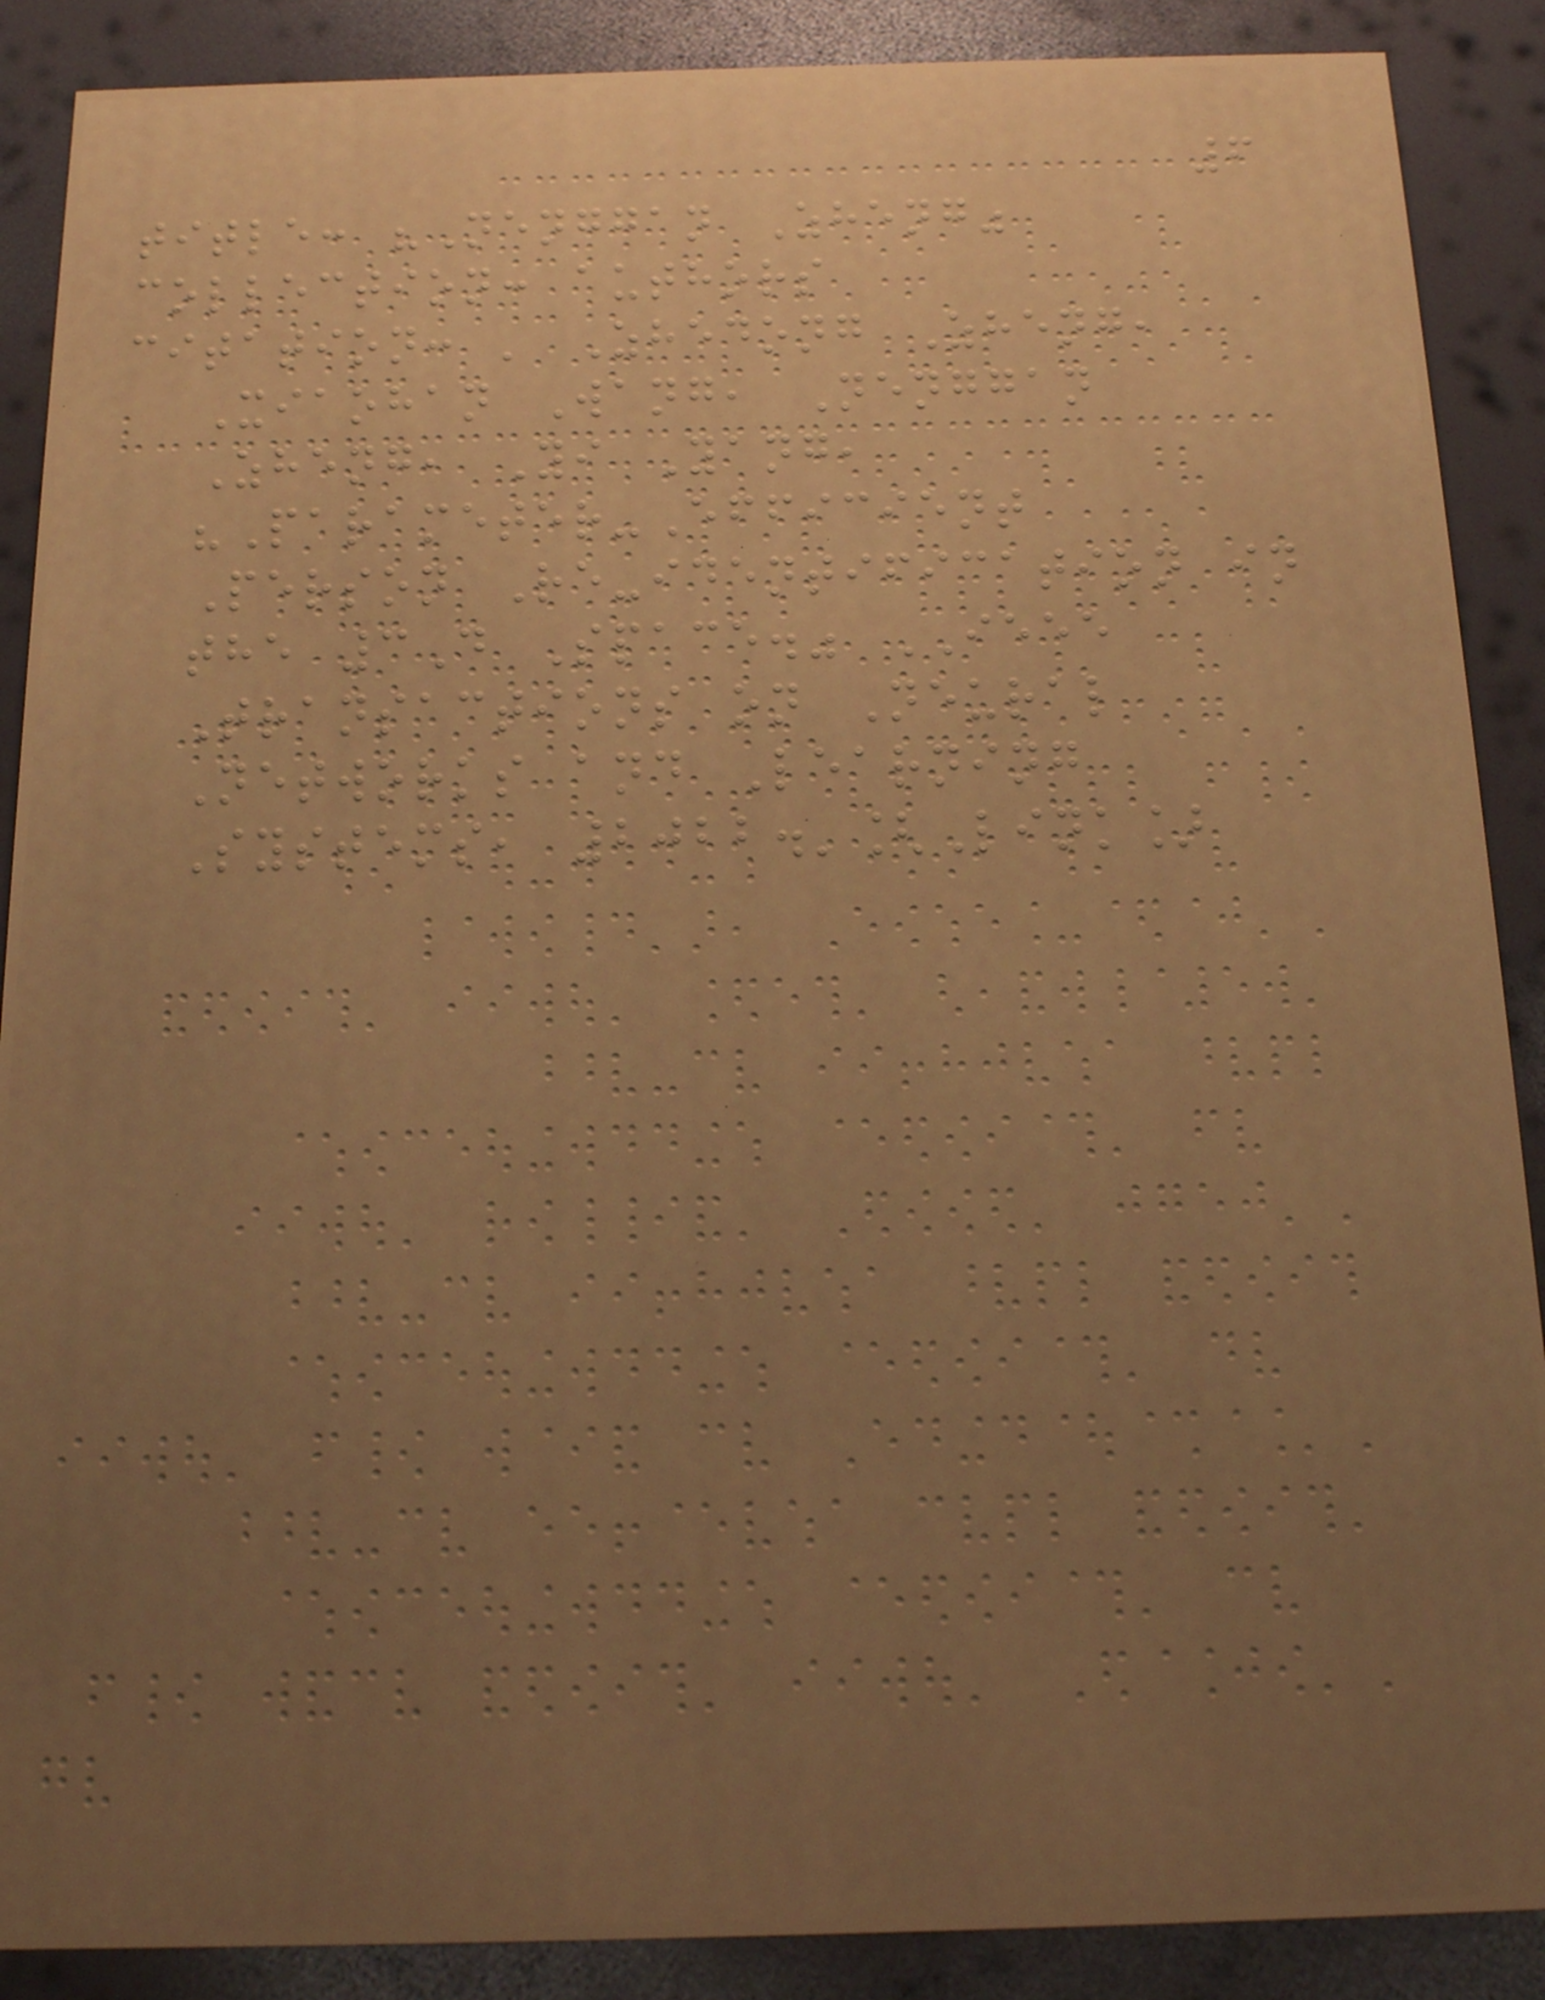6
title: "Nenggan Zheng"
collection: authors
citation: ' Zhedong Zheng,
Xiaohan Wang, Nenggan
Zheng, Yi Yang,
"Parameter-Efficient
Person Re-identification in
the 3D Space." IEEE
Transactions on Neural
Networks and Learning
Systems, 2022.'[Link]
